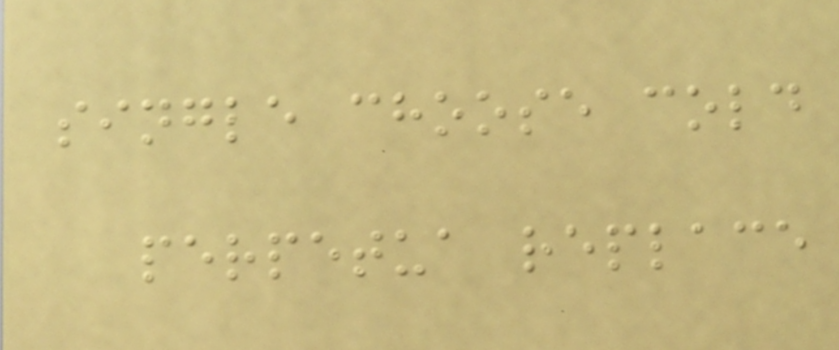single choose cold
perpetua replace
